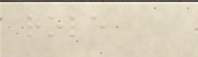role
